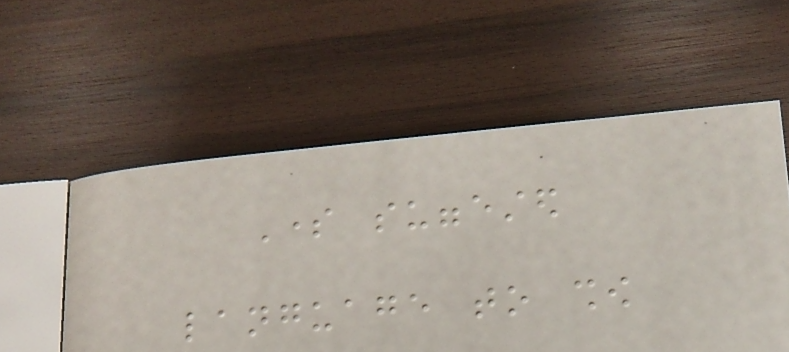Some suggested
language to show
